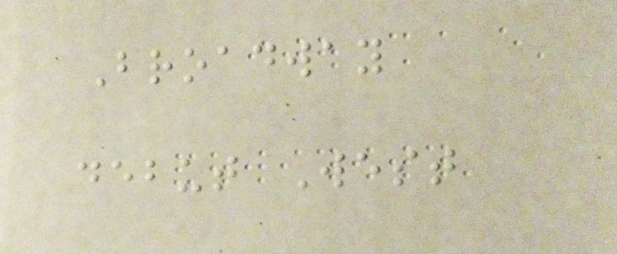Broadway
debut West
